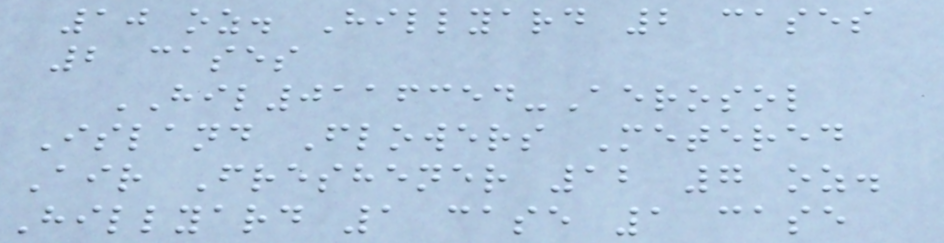10 oz. Hillyard 2 cases
2 cases
HIL0116354-Aerosol
Island Flowers Metered
Air Freshener 12 7 oz.
Hillyard 1 case 1 case
